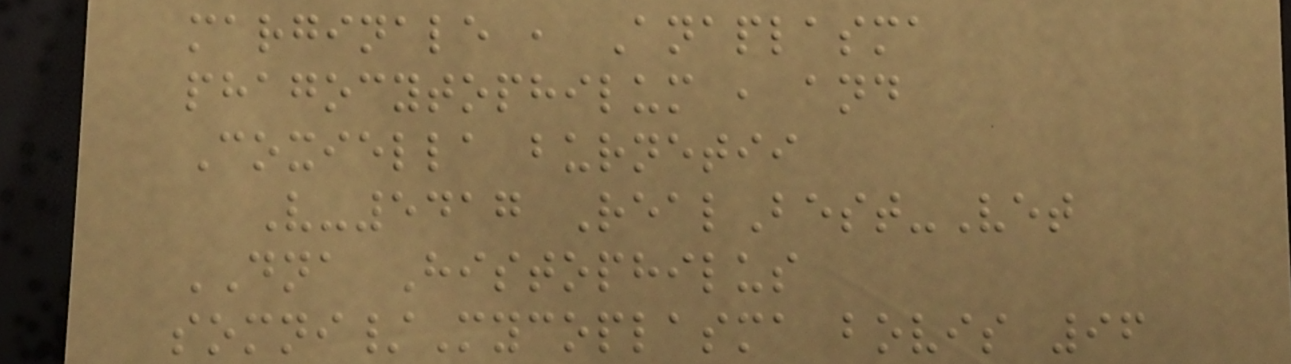marginale , Anaplasma
phagocytophilum , and
Coxiella burnetii
V-5417 RealBest-Vet
DNA Histophilus
somni/Mycoplasma bovis 96
